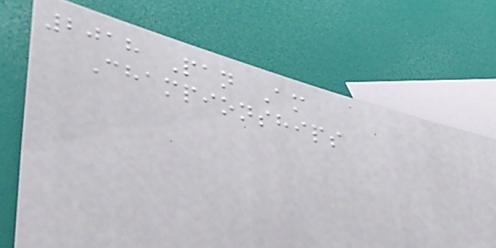2018 Pan Am
Championships
